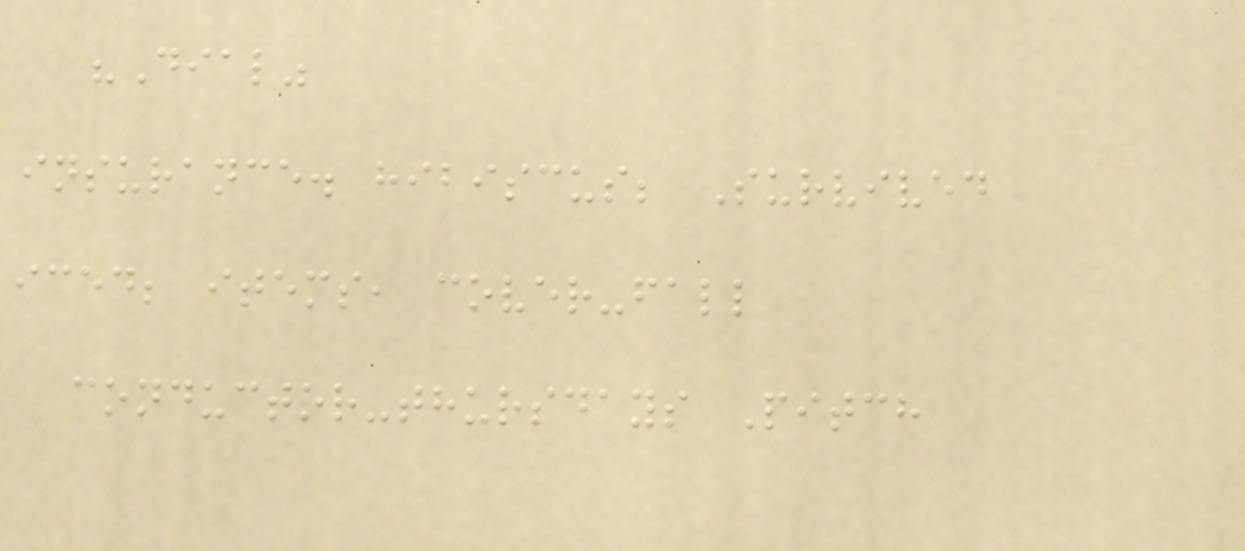"Dial"
insurance. hibiscus; Survived
iced; items, cover-fall
conductor-thursdays Pitch
